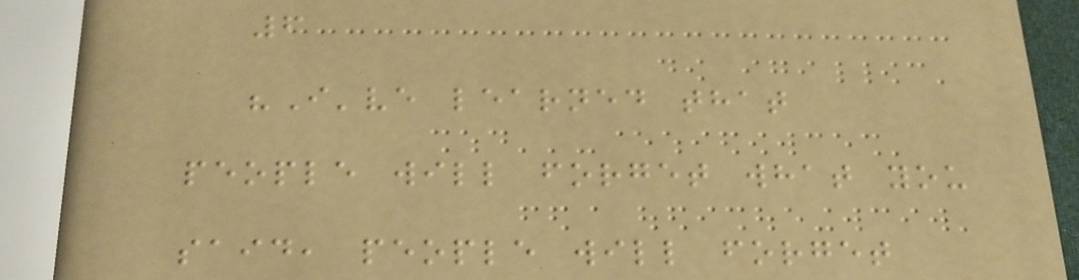6
"I've learned that
people will forget what you
said, people will forget
